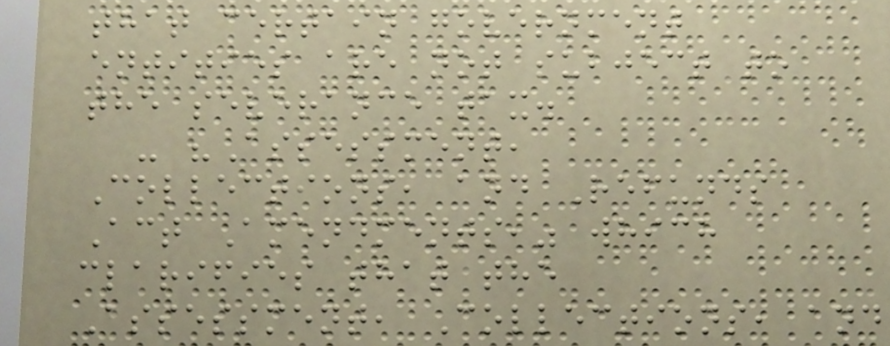that certain government
entities are not subject to
the severance tax.
- "Assessment,
Collections, and Refunds
Act Amendments," which
clarifies that the
Assessment, Collections, and
